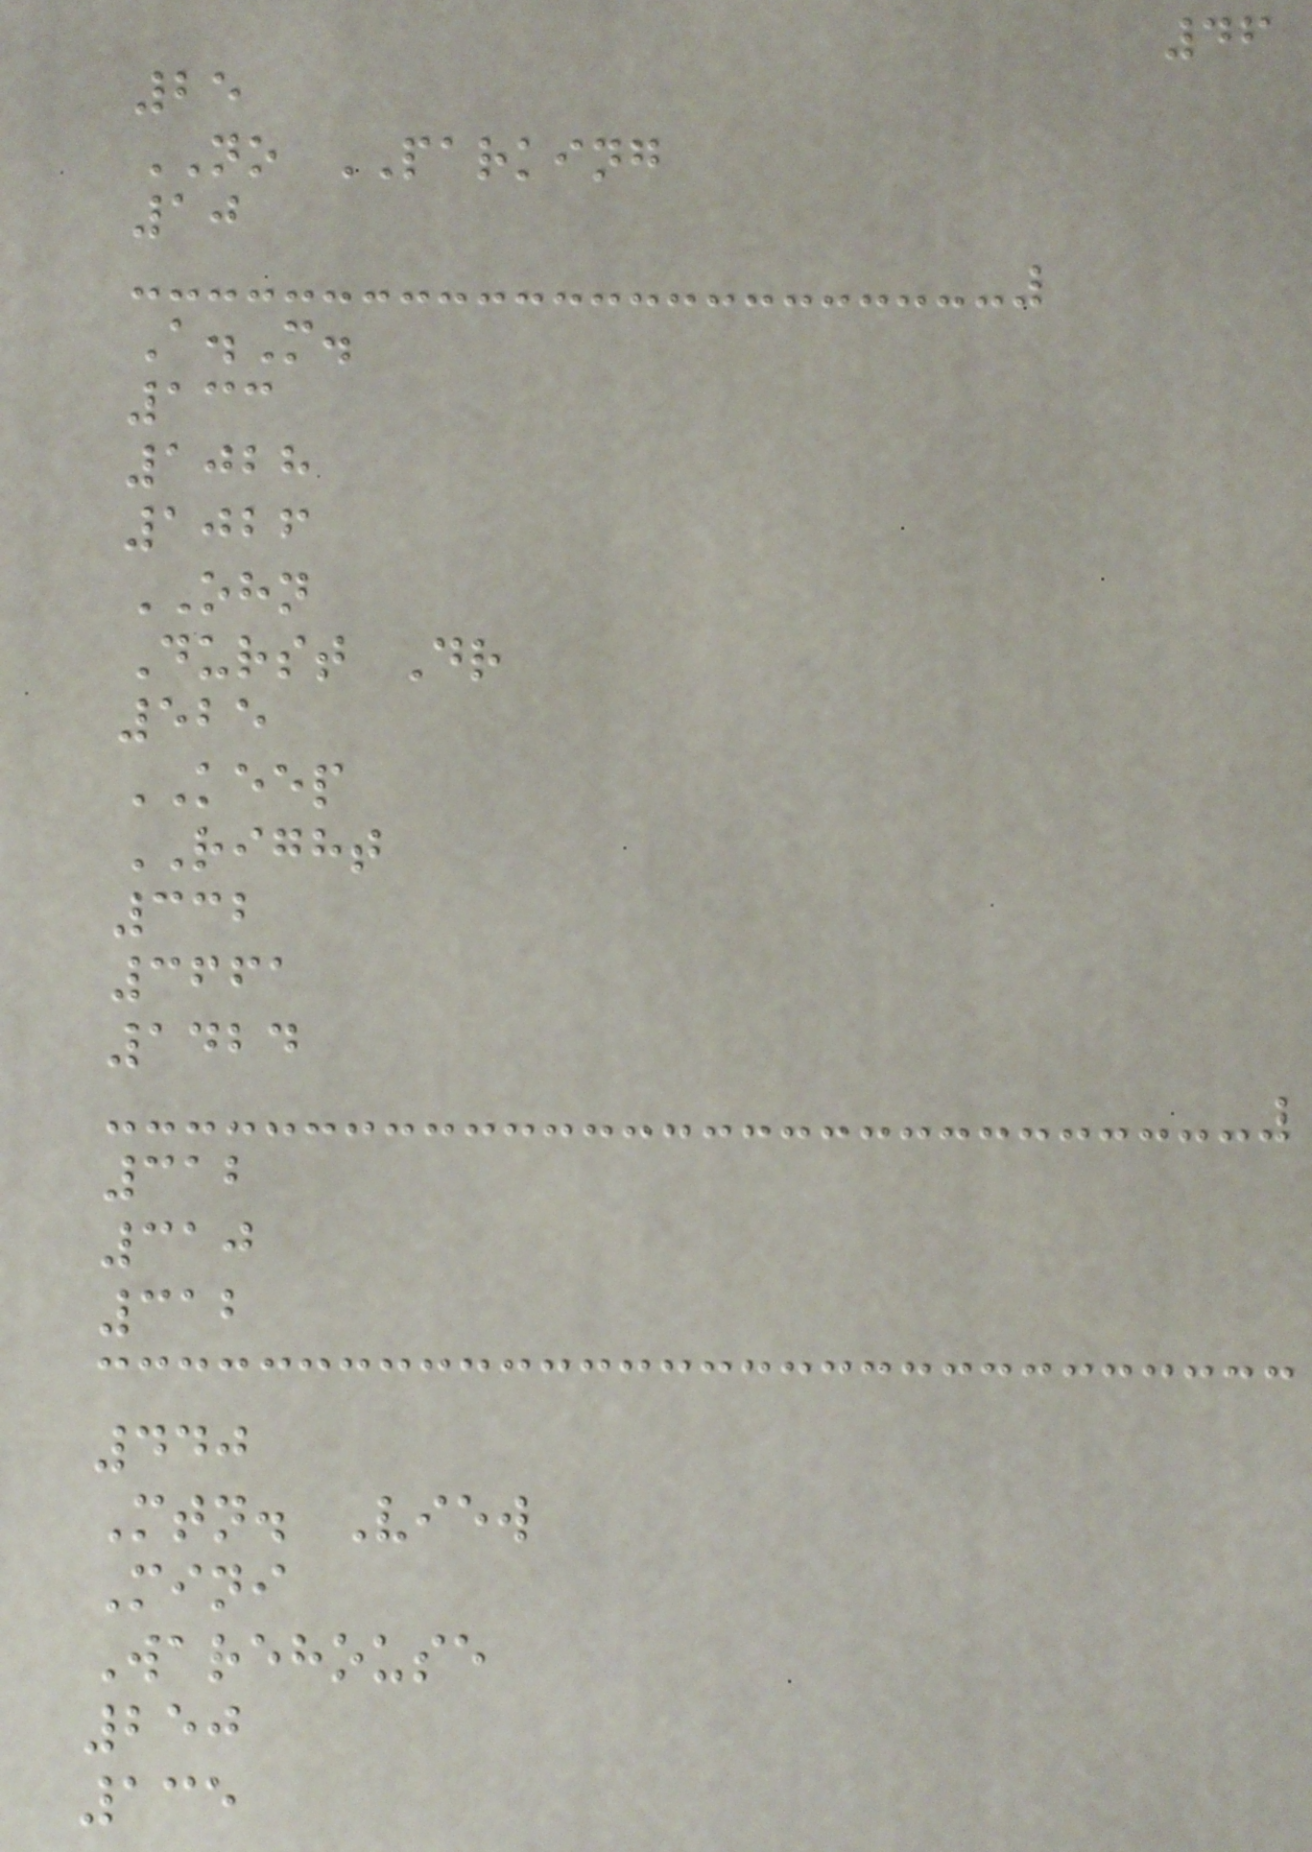46
25
NO PARKING
10
A.M.
133
1028
1026
OHN
Durst Dr
525
KEEP
RIGHT
332
3661
1424
312
310
312
440
Mtn. View
Mini
Warehouse
250
135
